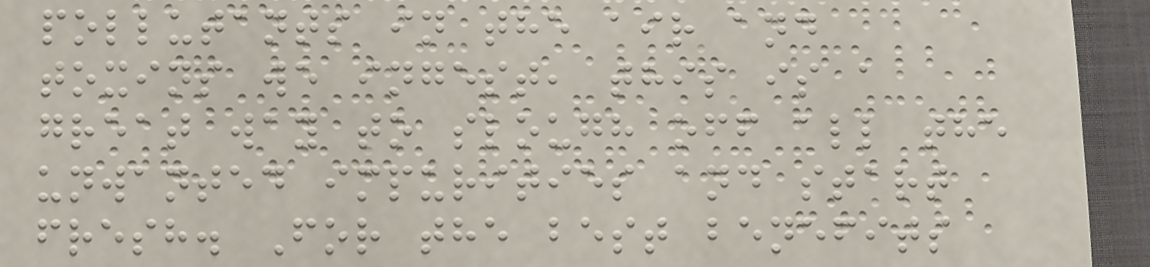pollutants in the air and
toxins we ingest, this is a
great way to slough off all the
unwanted impurities and start
fresh. For the best benefits
